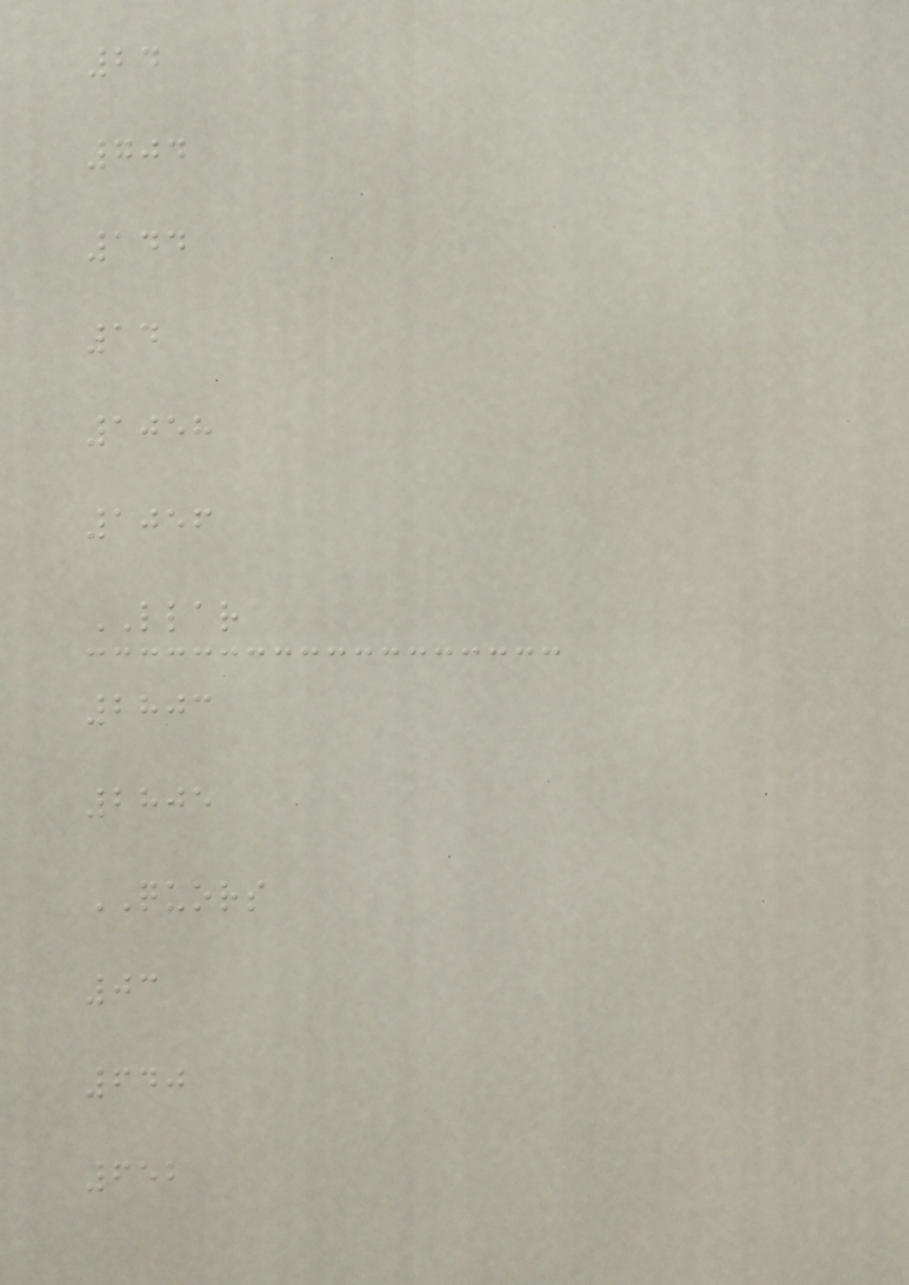24
704
144
14
1058
1056
LLAR
2803
2805
QUORS
03
640
652
